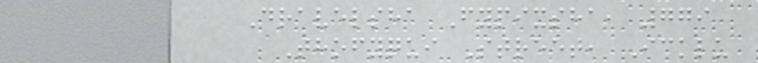Dravelsha Fypixsha, 779
Thofyqui Street, Icklu
